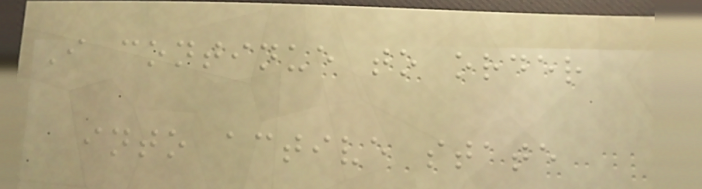I continue to order
into active state
